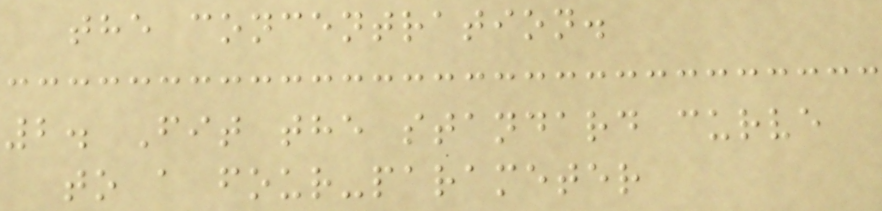the concentration.
2. Fit the standard curve
to a four-parameter
